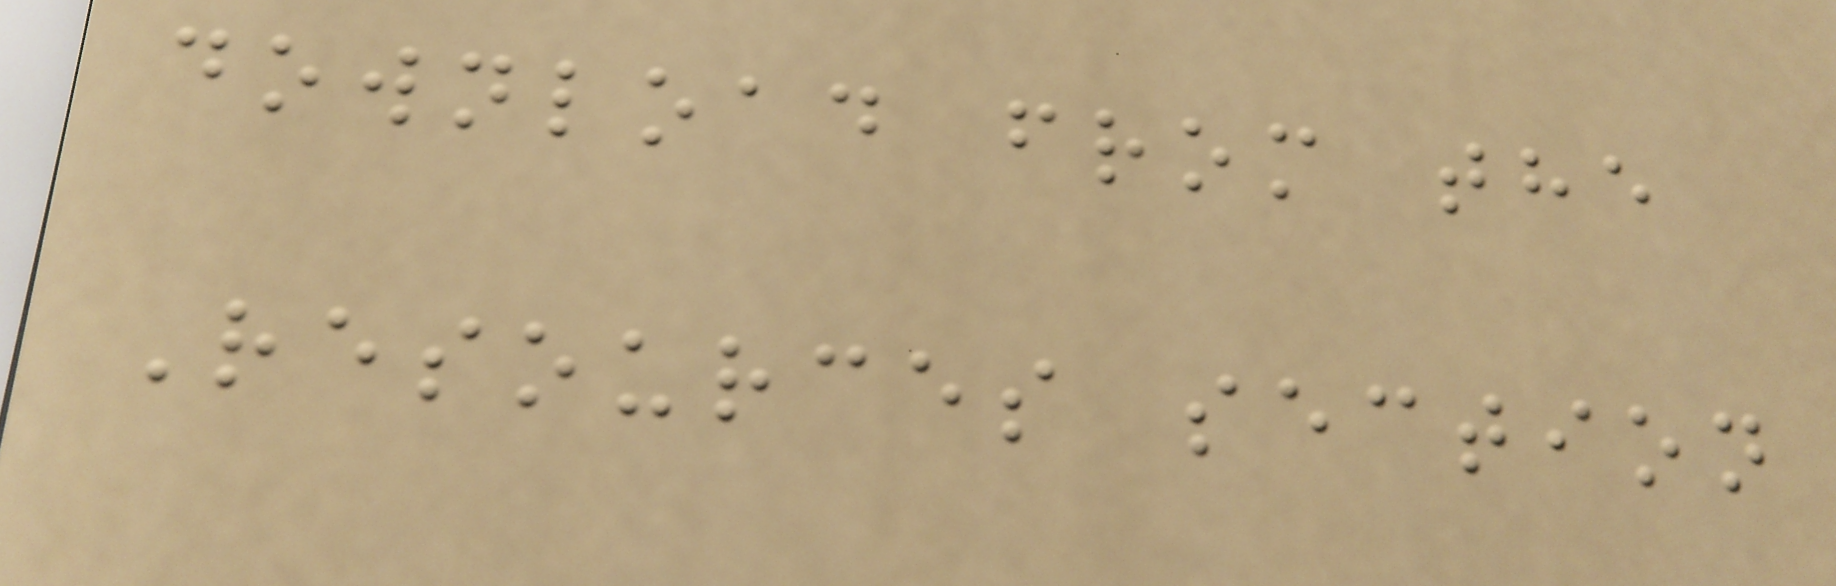download from the
Resources section
